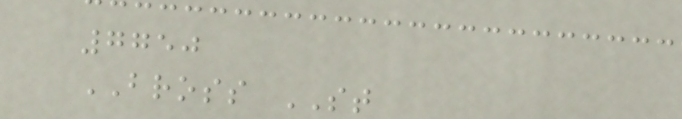7750
BROSS ST
